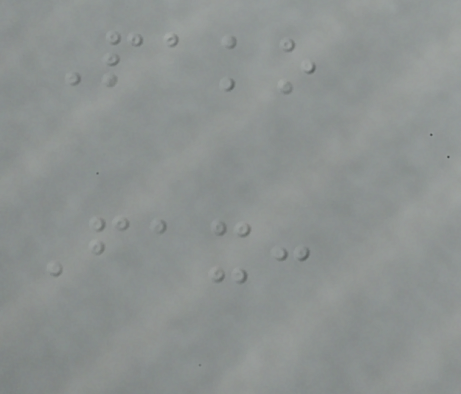Pako
Fax:
